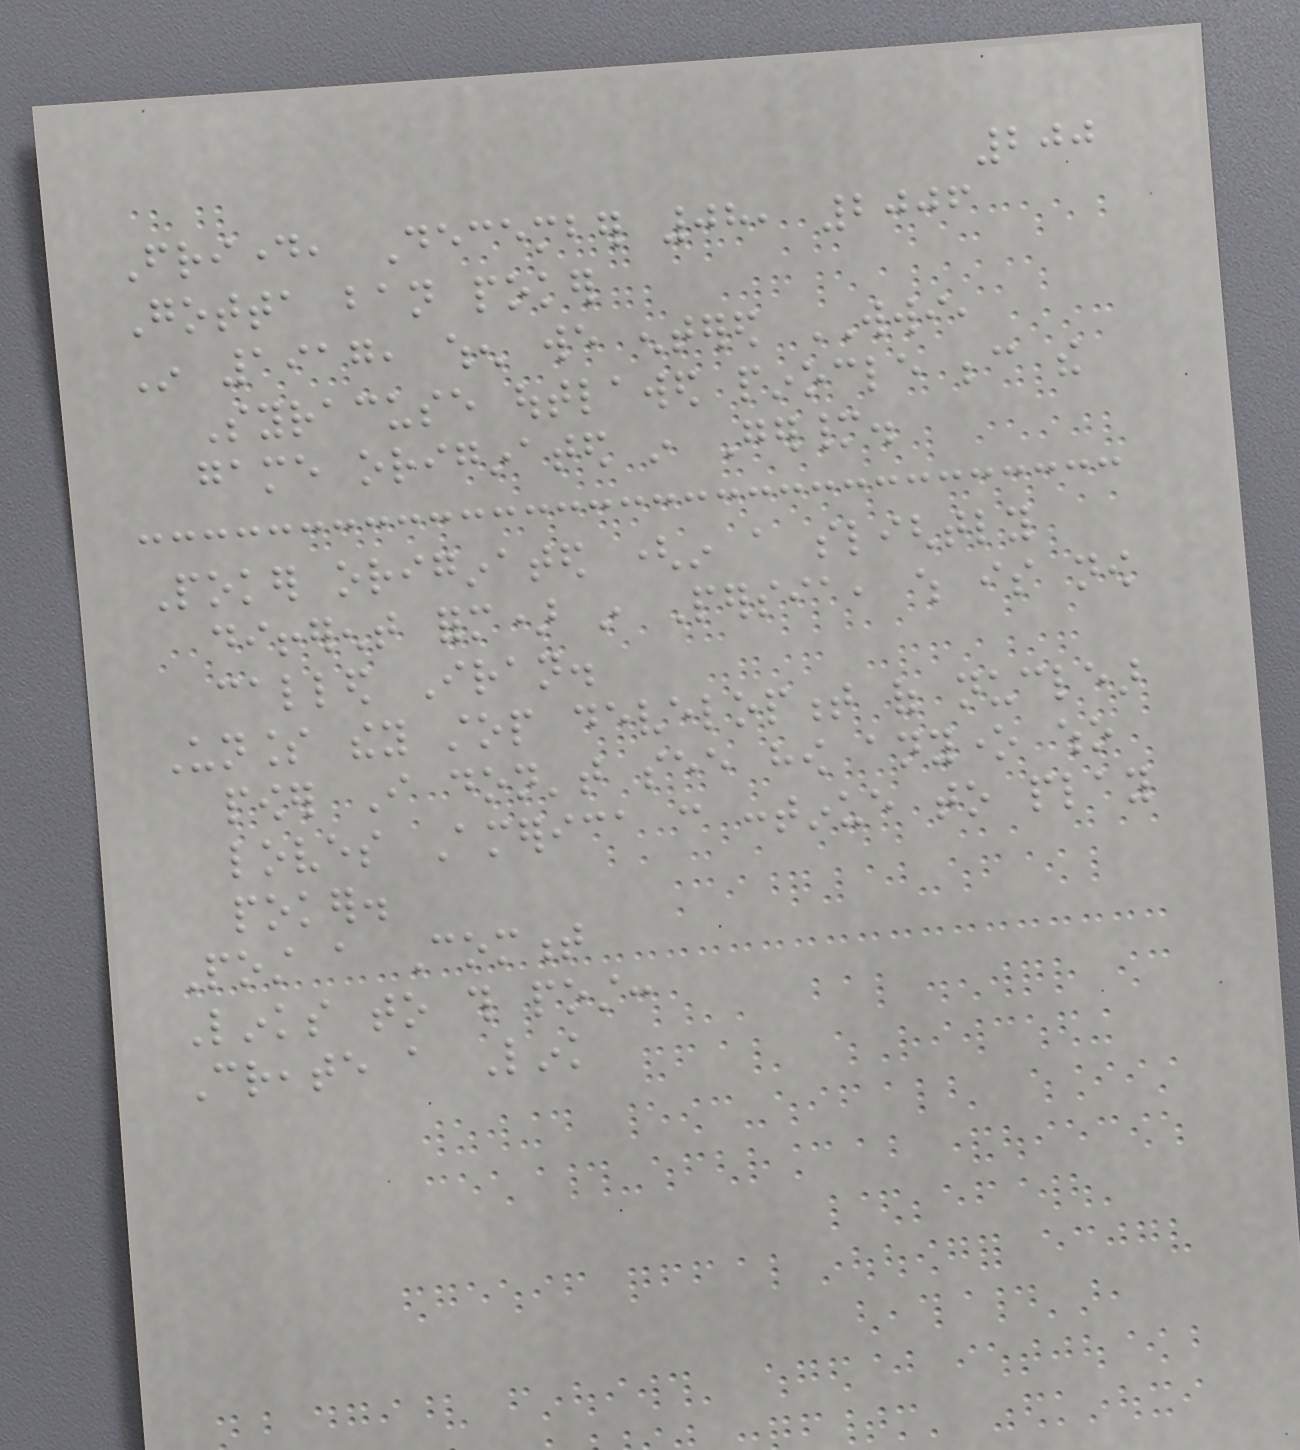200
Friday, December 08, 2006
Gotta ban poker
In 1917, when we entered WWI,
Syracuse outlawed pinocle because the
game originated in Germany.
Poker originated (in a slightly
different form) in Persia, which is now
called Iran.
Unless they stop development of nuclear
power I don't see how anyone who
loves America can continue to play
poker.
Post a Comment
Links to this post:
Create a Link
